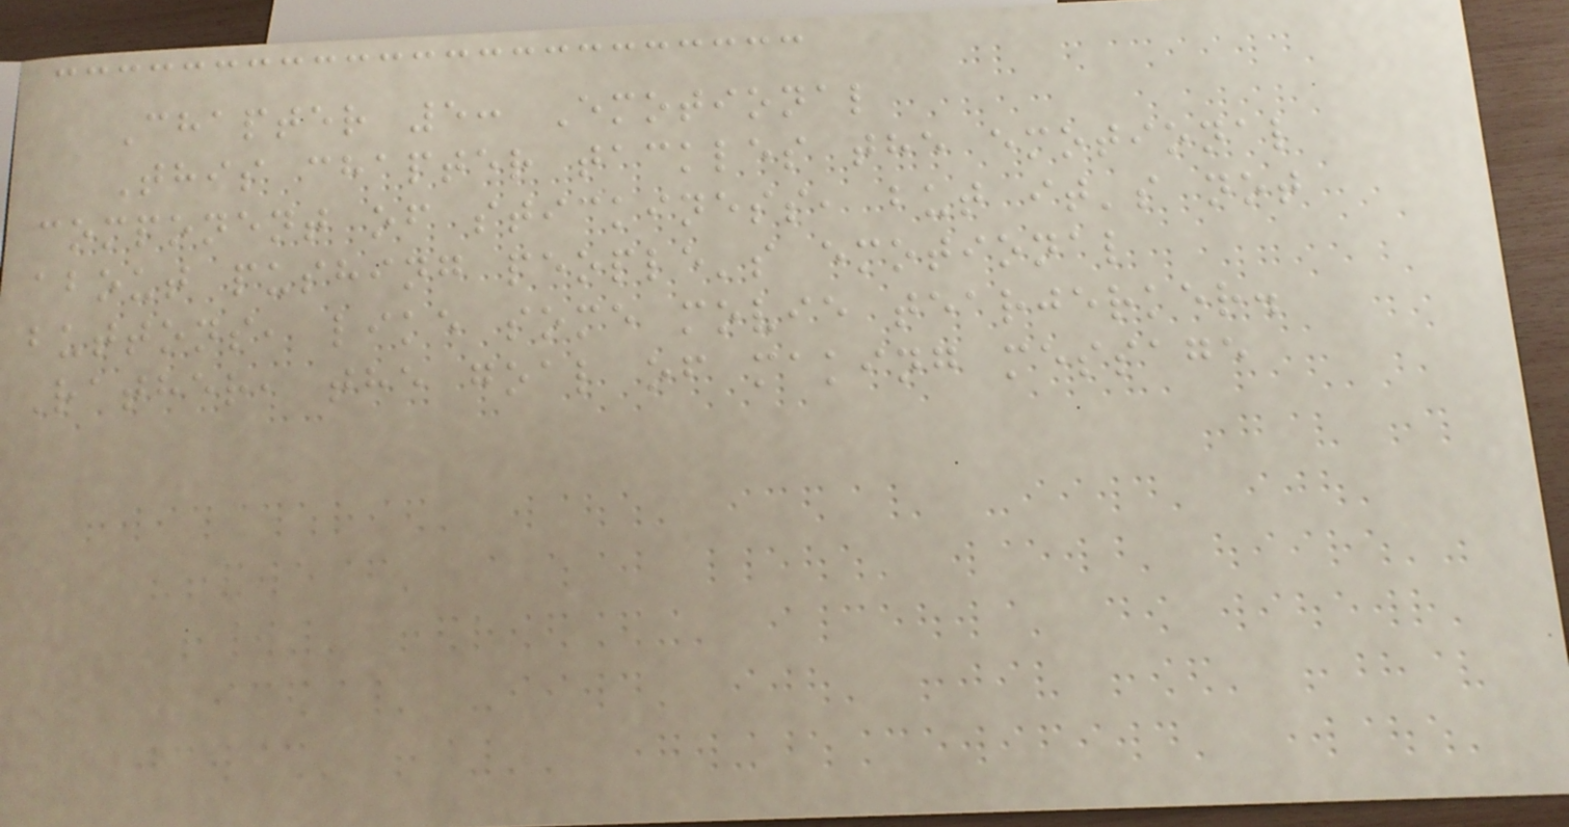Chapter 5: Emotional
This chapter tackles the emotional
component of stickiness, but it's not
about pushing people's emotional
buttons, like some movie tearjerker.
Rather, the goal of making message
